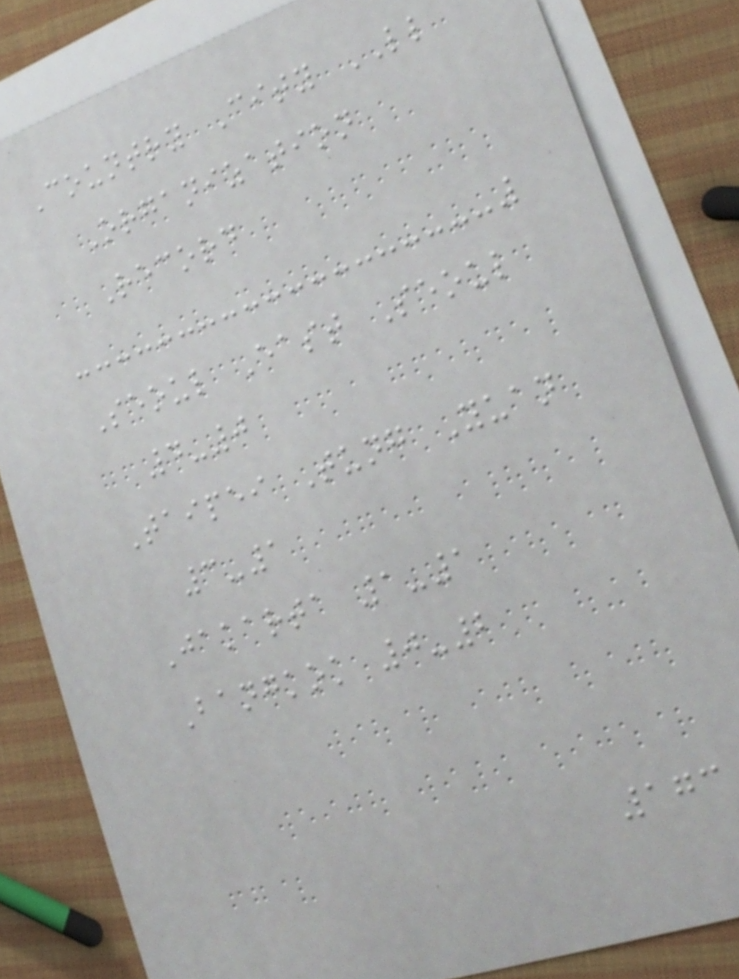Country City LL
Organization
Record
Seoul East Seoul
4-0
Taipei Tung Yuan
3-1
Jakarta 1-1
Bangkok 0-2
173
